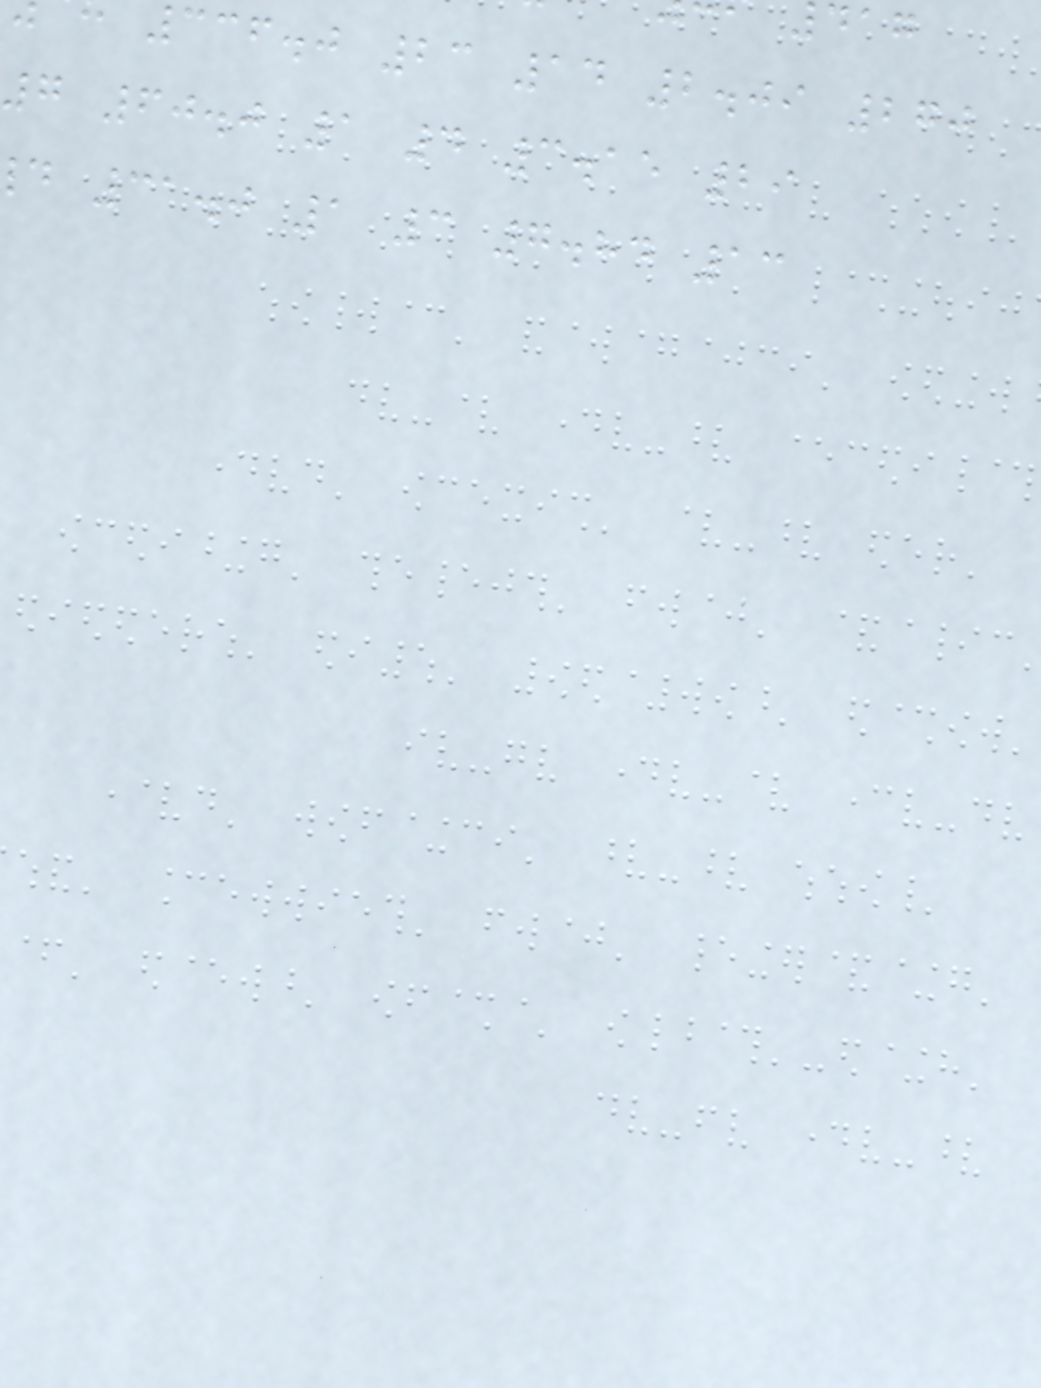336.0 23 14 2.09 270
7 60.0 1 4 3.15 29
d 31.0 1 3 7.84 13
